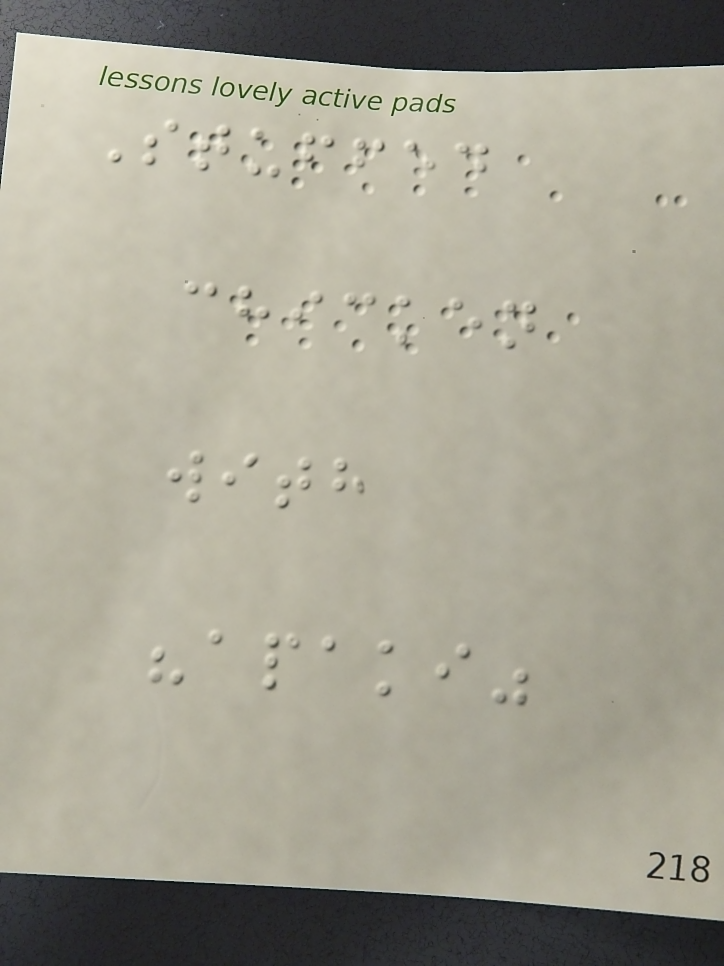Stuffed
chicken
with
"apaki"
